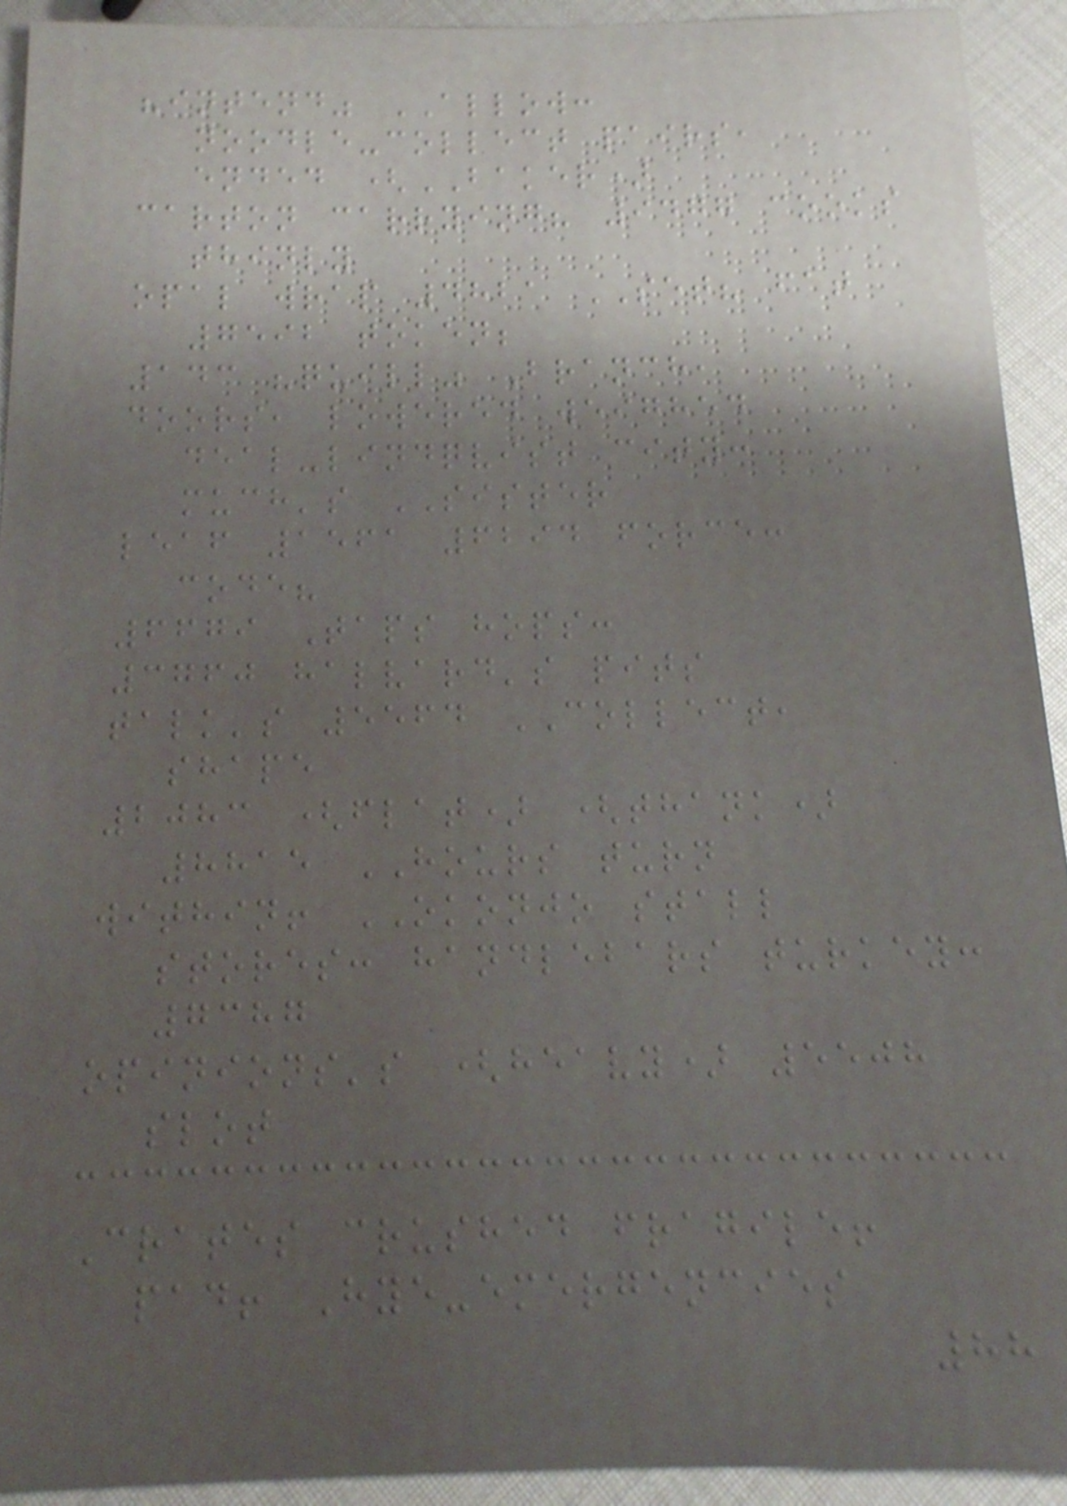"intend" ALLOW:
noodle-collect pairs,
ended (BAKER)
carton carrying? 9477 cooks
thinly
opal wrap 4821 SET? fat
7592 token;
143 "quill" Branch,
doors, lowered weighed
deal-lindqvist city:
much's SISTER
leaf 1561 6294 force:
code?
6679 Taps hops:
3760 halvard's pits
talk's 5564 COLLECT,
shape
2083 (flat) (thank)
8815 HOURS turn
within! OKONJO stall
stores: handlebars turkey:
7387
opinions's (heavy) 5508
slot
Crates crushed fragile!
pad! Hye-emergencies
88
